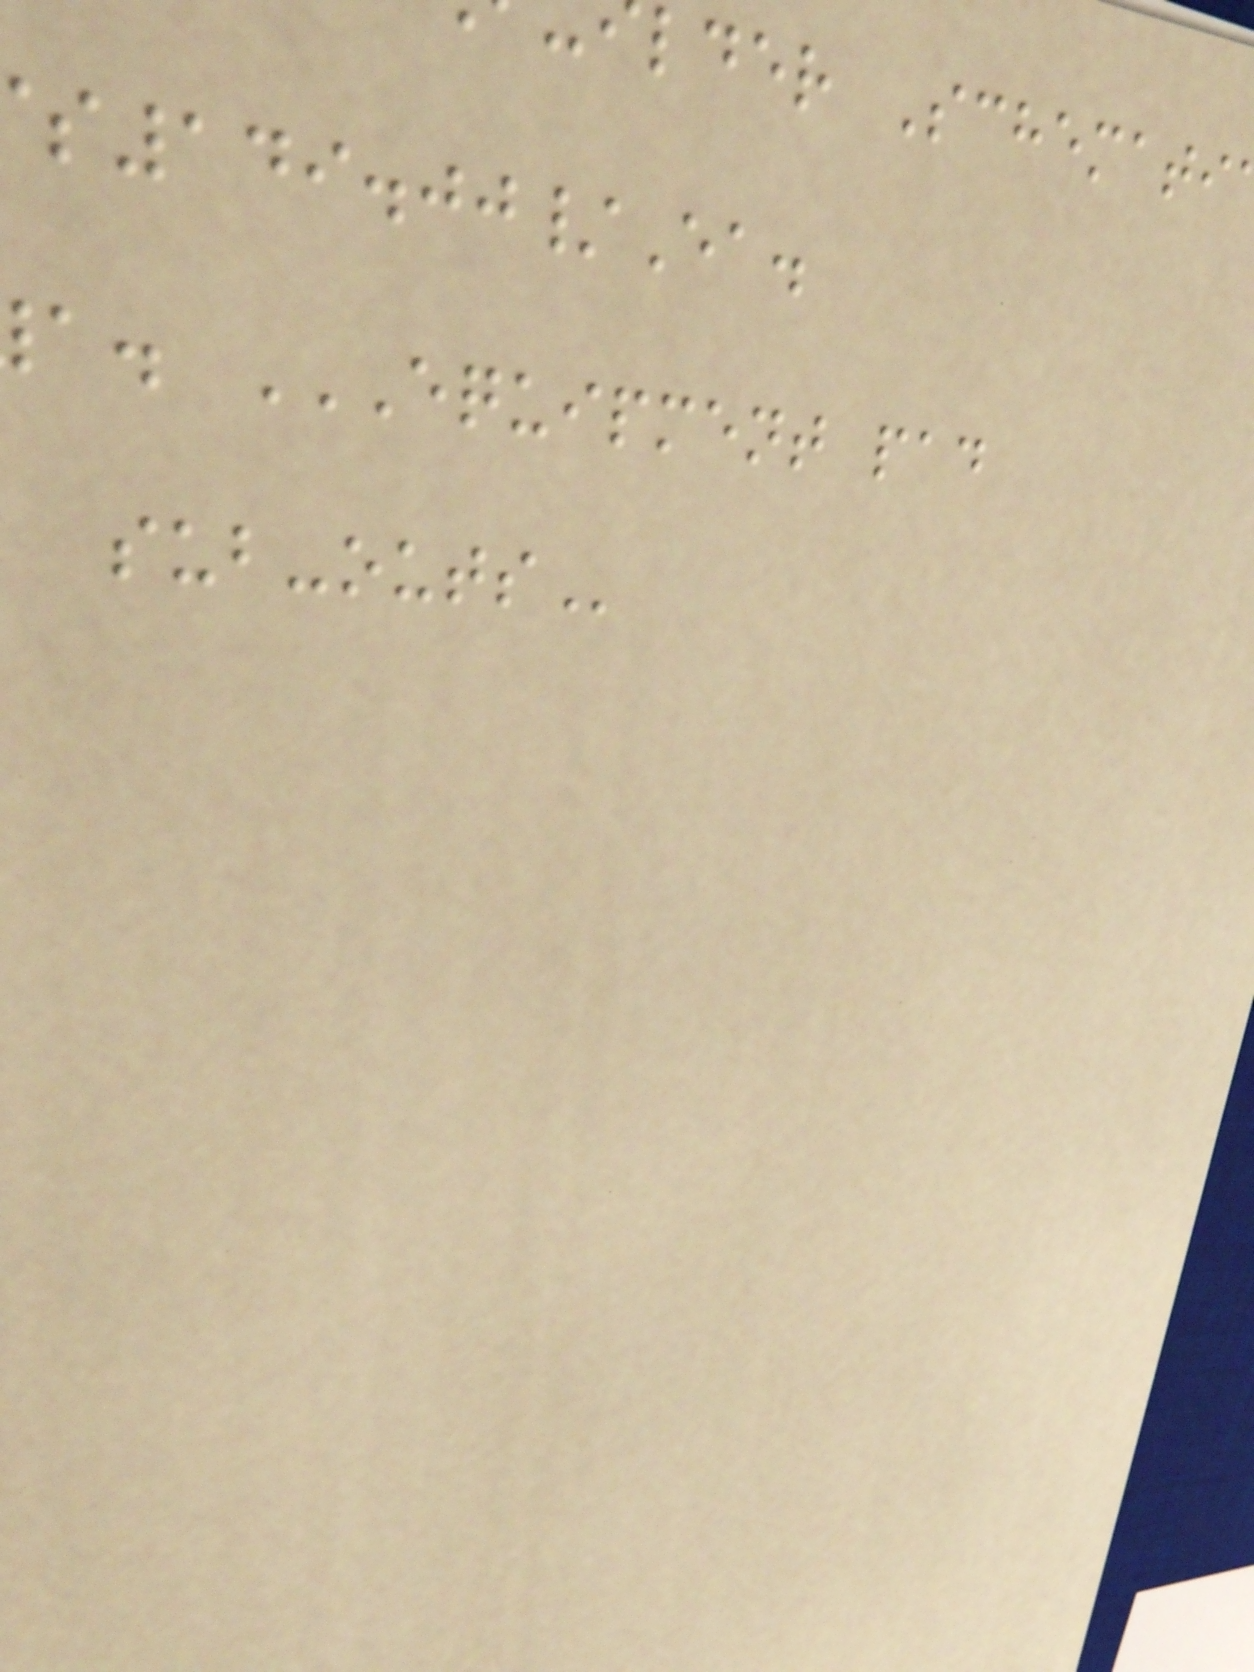lder Schemati
149.00/Ea.
